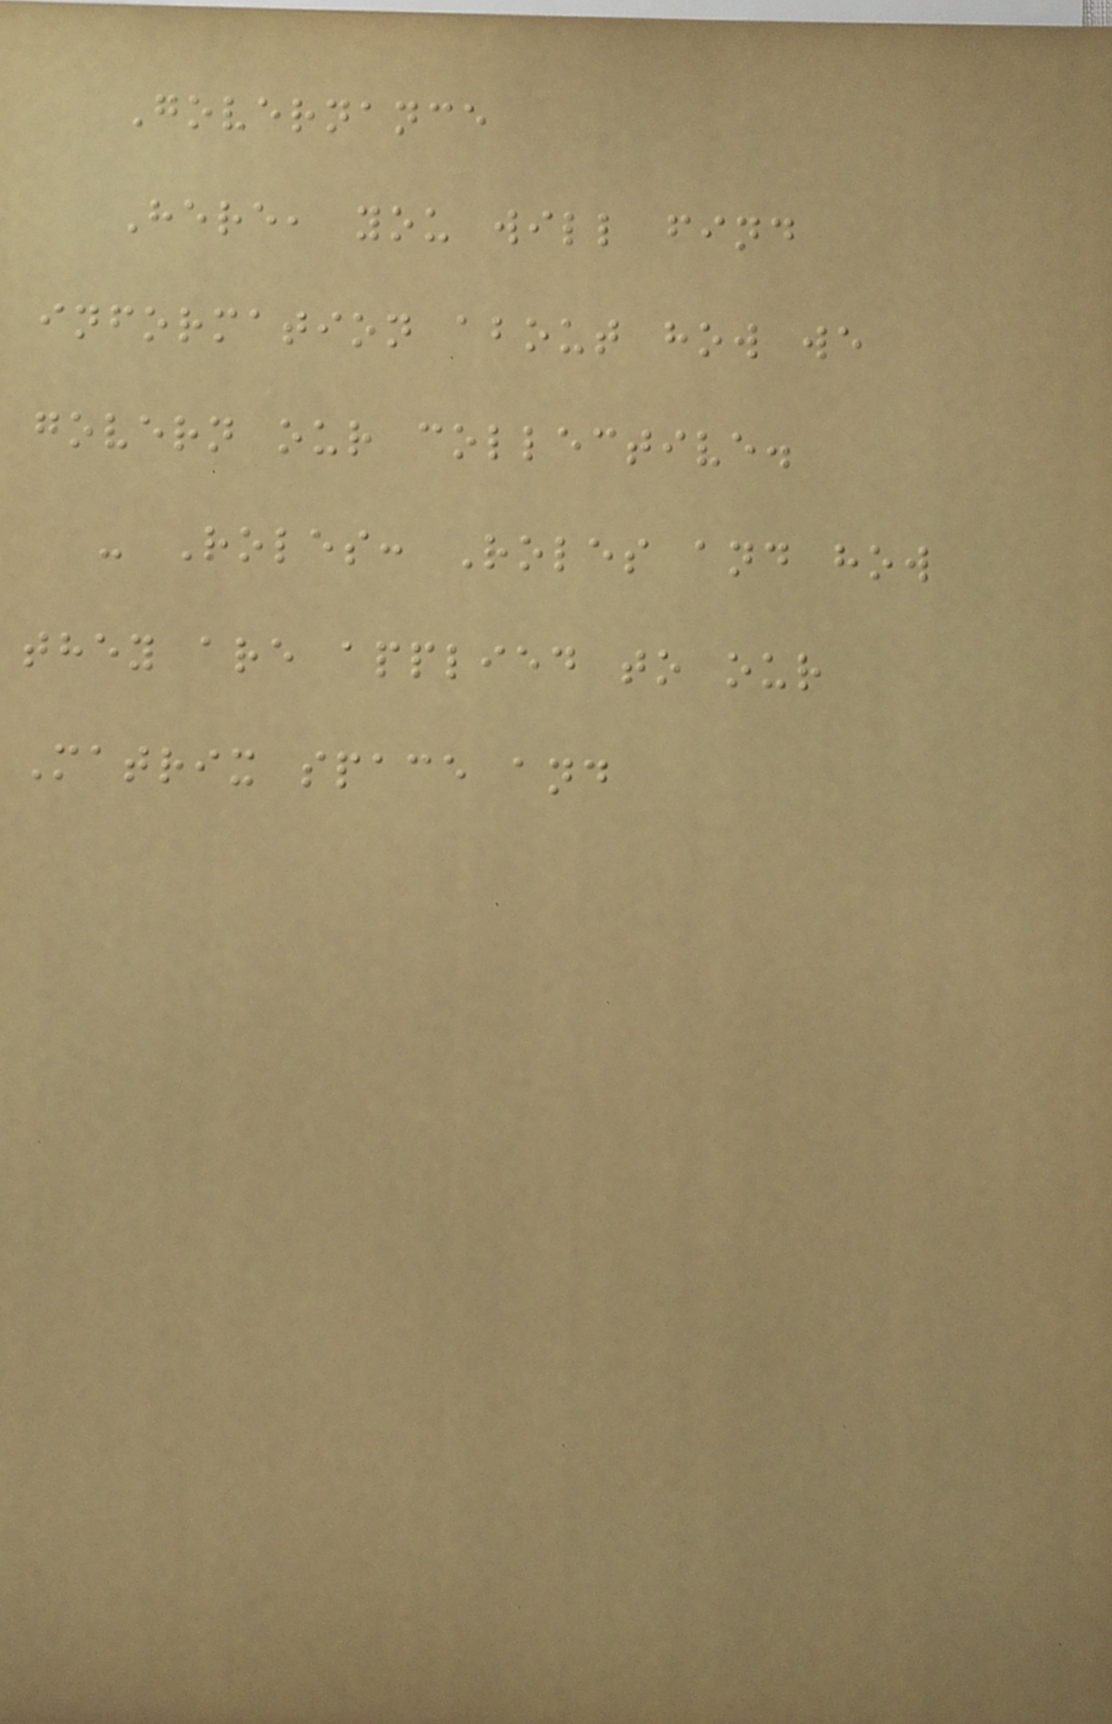Governance
Here, you will find
information about how we
govern our collective.
- Roles: Roles and how
they are applied to our
Matrix space and
